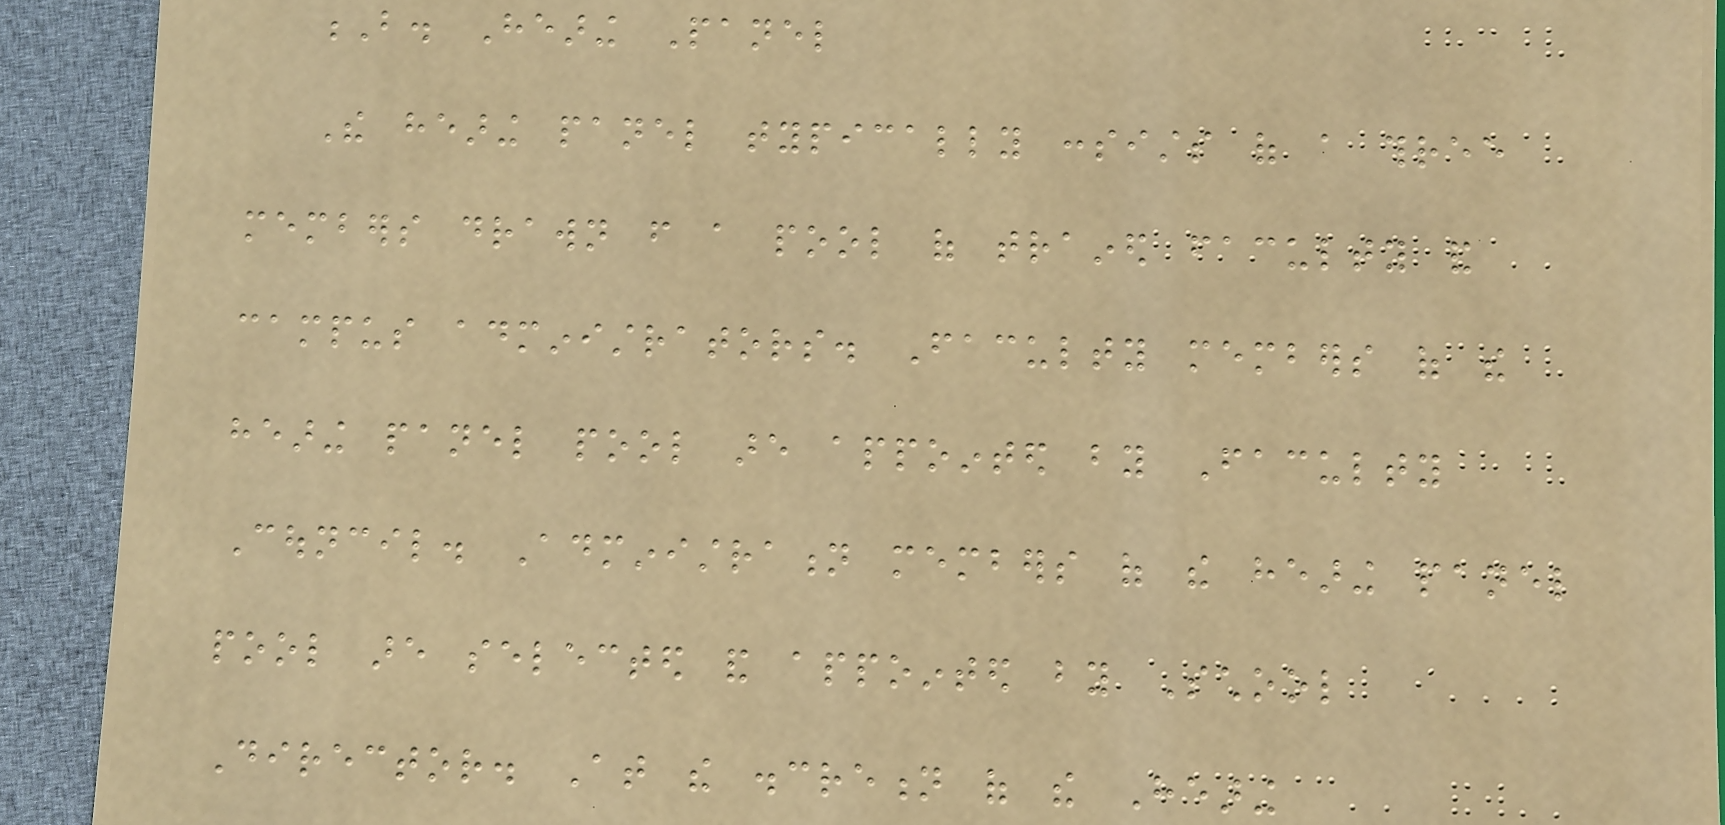B. Hearing Panel
The hearing panel typically consists of a three
members drawn from a pool of trained faculty and
campus administrators. Faculty members of the
hearing panel pool are appointed by Faculty
Council. Administration members of the hearing panel
pool are selected and appointed by School
Director. At the discretion of the Hearing
